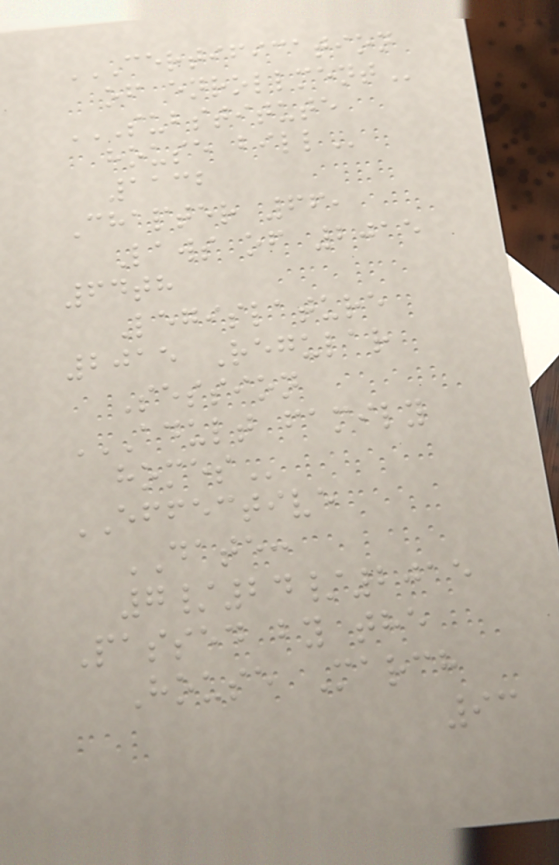CERTIFICATION
OF ENROLLMENT
SUBSTITUTE
HOUSE BILL
1132
Chapter 66,
Laws of 2015
64th
Legislature
2015 Regular
Session
ADULT FAMILY
HOMES
EFFECTIVE
DATE:
7/24/2015
Passed by the
House March
93
